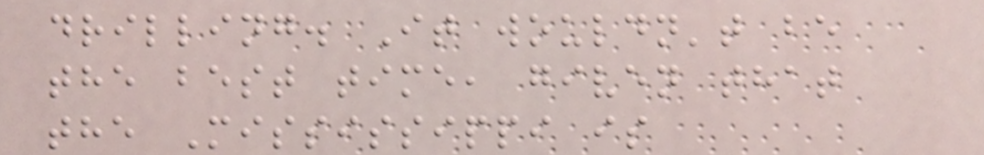drilling. It wouldn't be
the best time, given that
the Mississippi is
